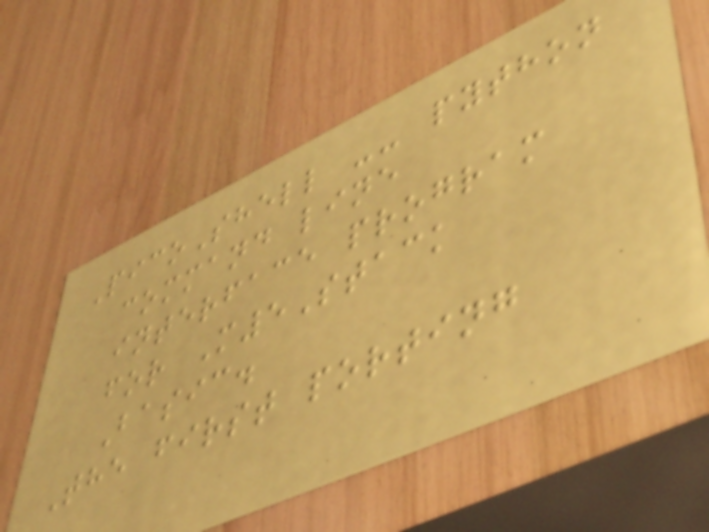PicoShell -- python
command line
interface program
for M5Stack
Basic.
The first porting
